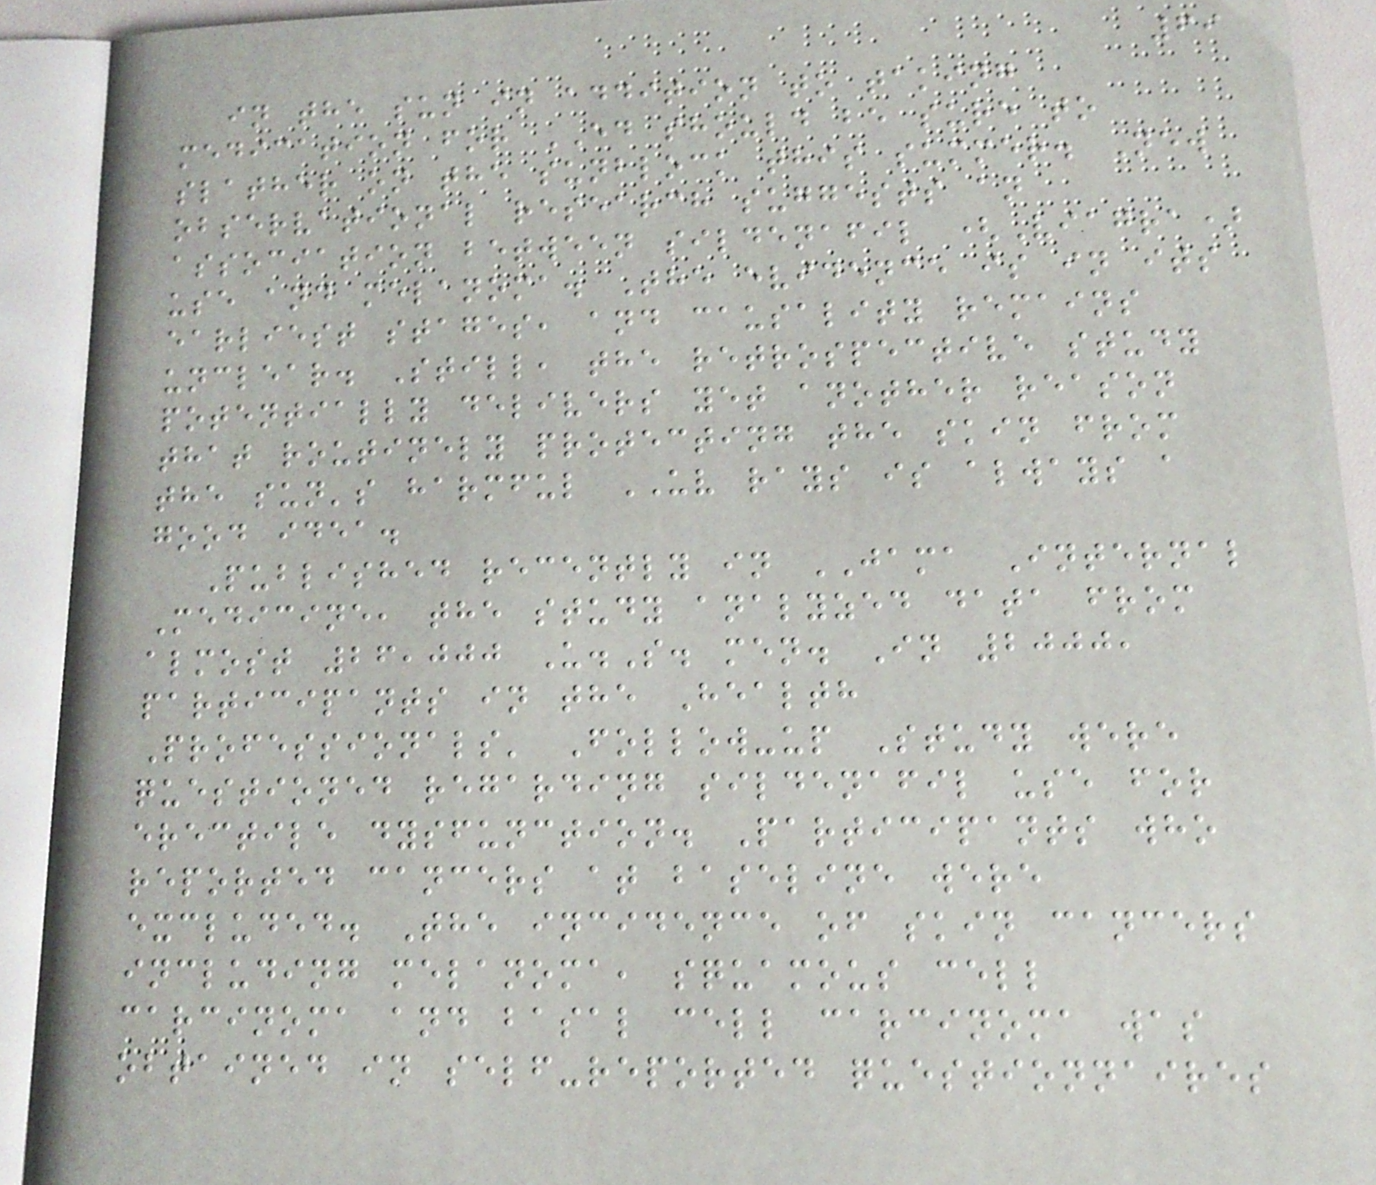69
in the sun in addition to taking
medication for ED should be sure to
slather on the sunblock this summer. New
observational research suggests an
association between sildenafil (Viagra)
use and melanoma. The evidence is in its
earliest stages, and causality remains
unclear. Still, the retrospective study
potentially delivers yet another reason
that routinely protecting the skin from
the sun's harmful UV rays is always a
good idea.
Published recently in JAMA Internal
Medicine, the study analyzed data from
almost 26,000 U.S. men. In 2000,
participants in the Health
Professionals' Follow-up Study were
questioned regarding sildenafil use for
erectile dysfunction. Participants who
reported cancers at baseline were
excluded. The incidence of skin cancers
including melanoma, squamous cell
carcinoma and basal cell carcinoma was
obtained in self-reported questionnaires
